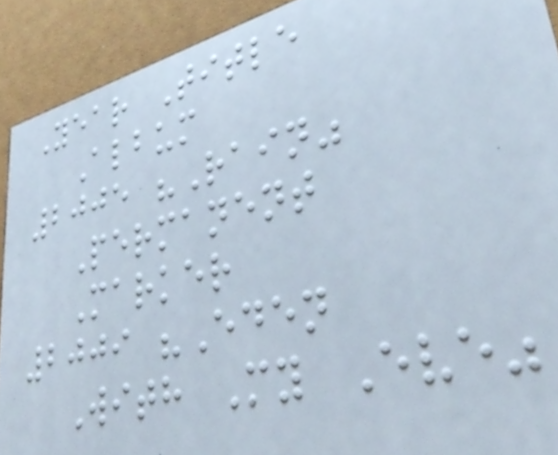Year Title
Album
2005 "Rain"
Permanent
Marker
2009 "Eden
With My Eve"
